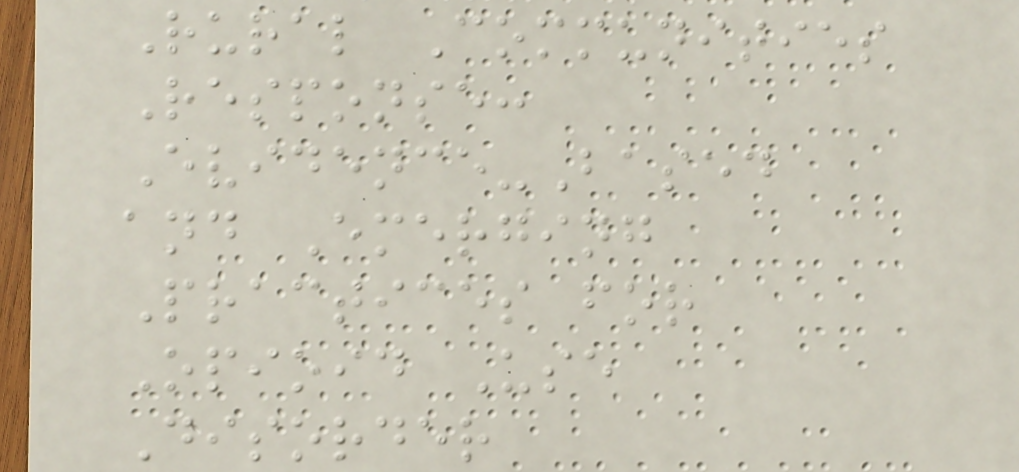Rural Communities
Response:
Evidence-Based
and Emerging
Practices for
Opioid Use
Disorder
